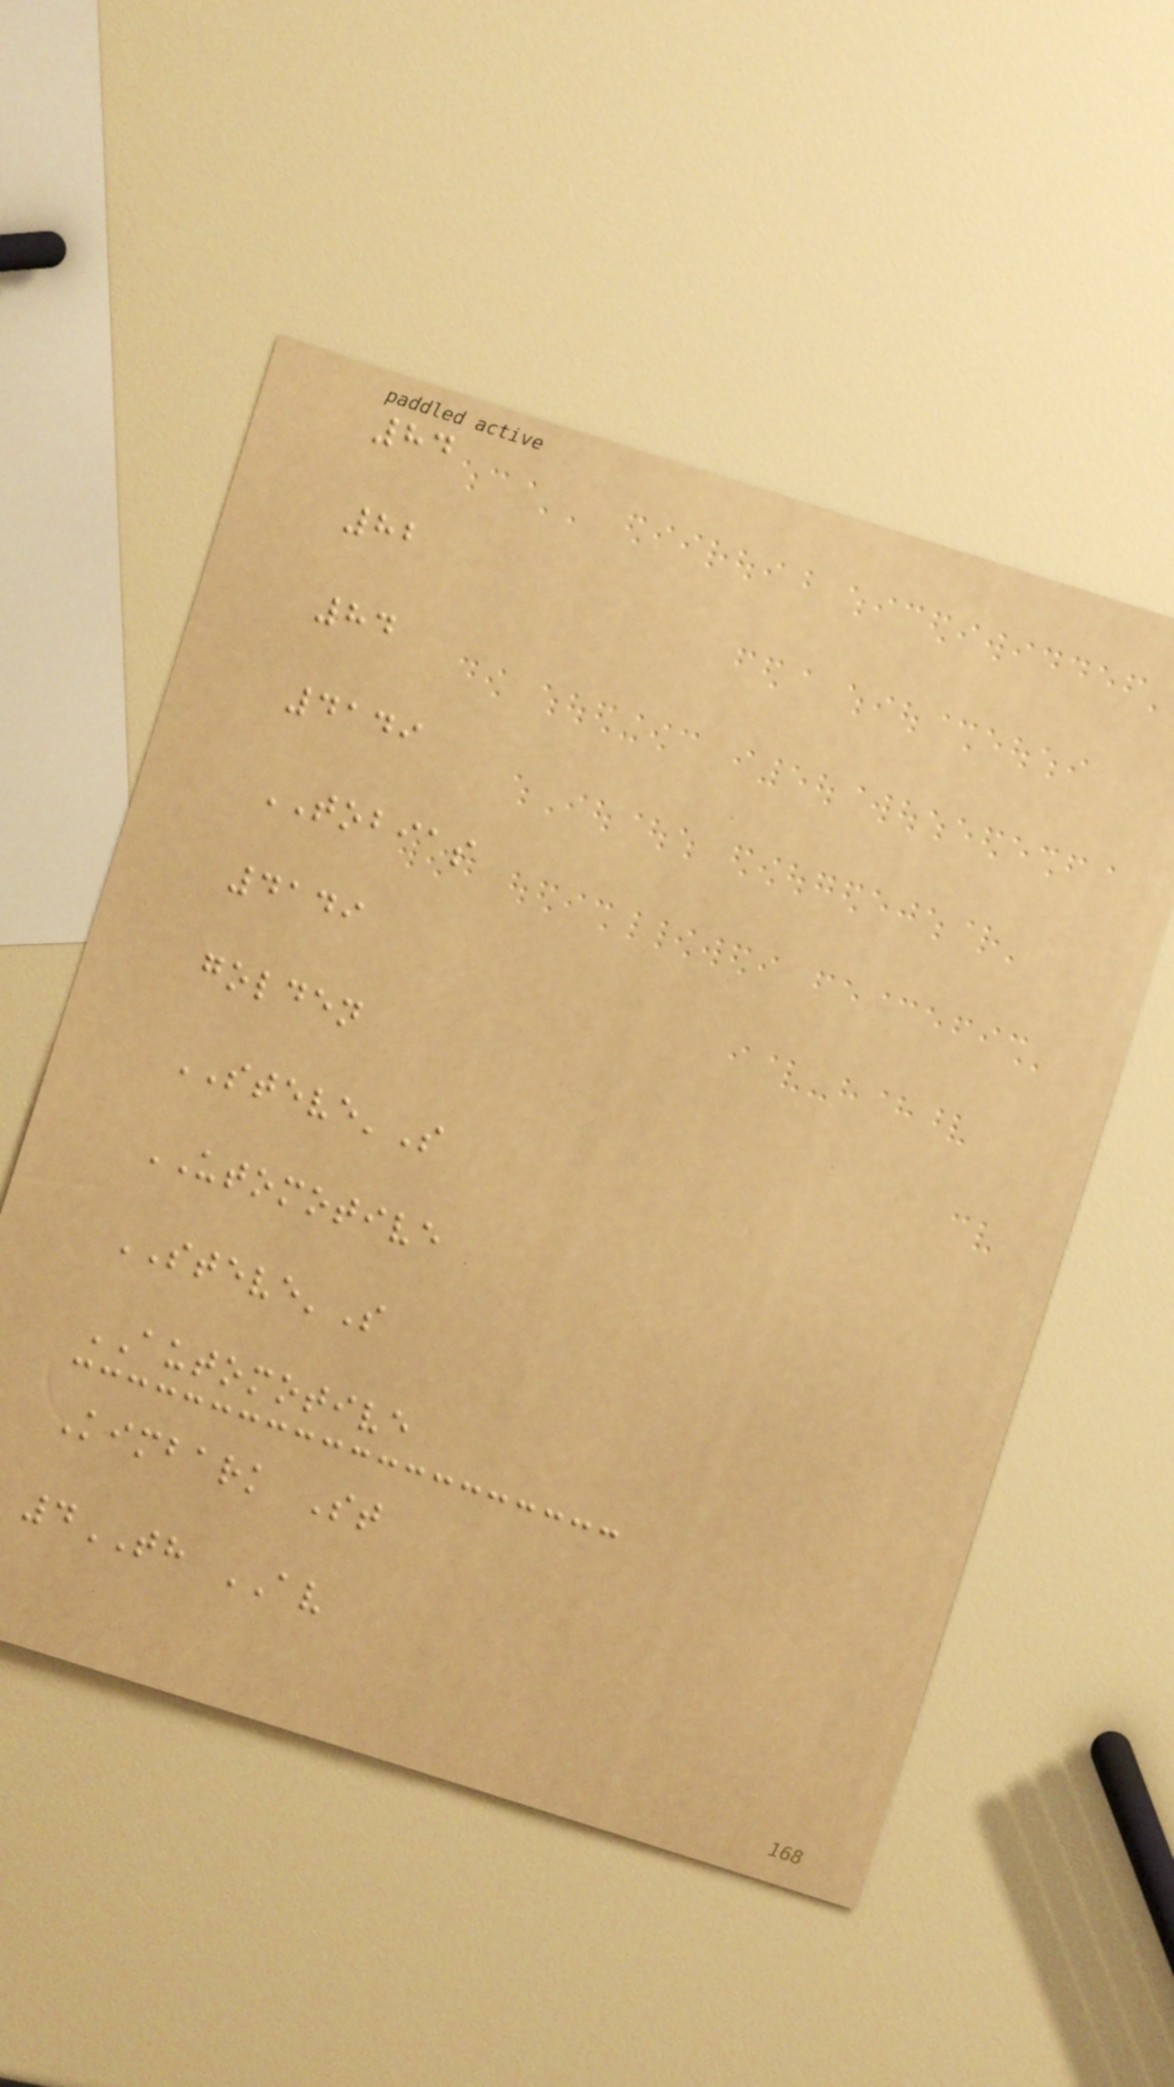84
82
84
4149
TOBIAS
4149
golden
STEVE'S
UTOMOTIVE
STEVE'S
AUTOMOTIVE
Kimbark St
4TH AV
